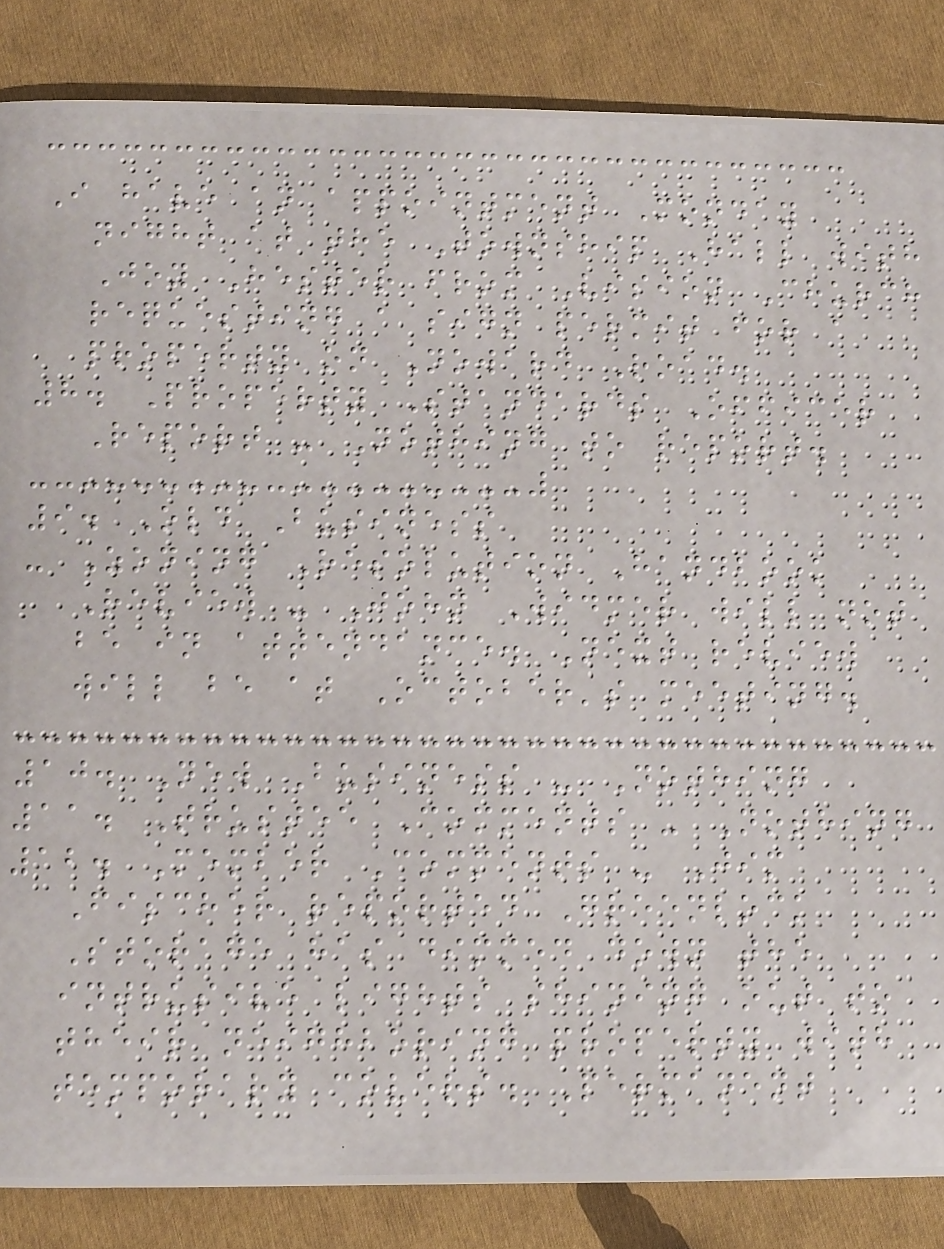I have an appointment Monday
night at the Township Hall with
Joy Hester from Vision Church
requesting a sign permit for a
property on Noward Road.
8. Property Standards Officer
Report - Nothing to report.
9. Old Business
- Zoning Resolution Handbook
Review - John Widmer will not
be in attendance. Next review
will be at October's meeting.
10. New Business - Nothing
11. Trustee Comments - Nothing
12. Member Comments - Jim
Fischer reported Greenlock
Storage has dimmed down the
intrusive lights shining out to
their neighboring property with
temporary covers. Permanent
